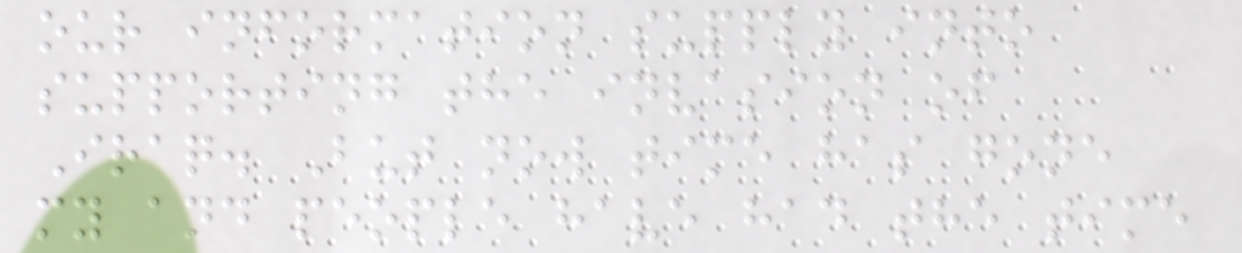our information supply into
supporting the invasion of
Iraq. But now time has gone
my and people have had the time
